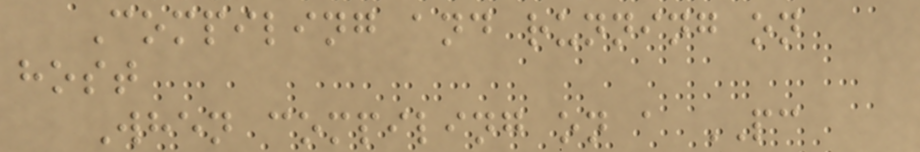Compiling and running on
host
When compiling on a PC
